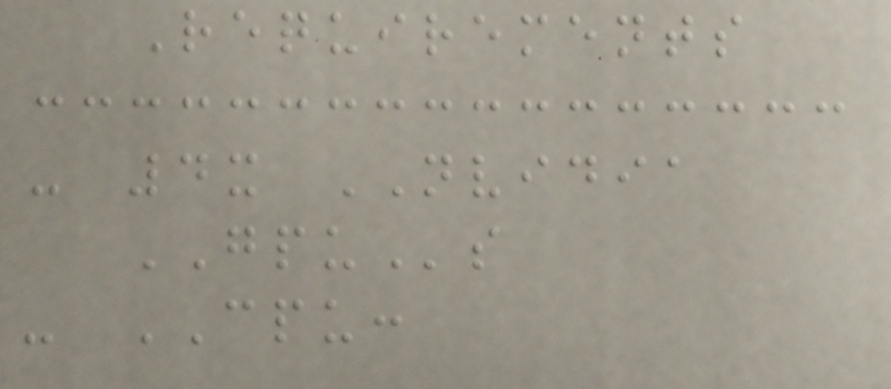Requirements
- 4x NVIDIA
GPUs
- CPU:
